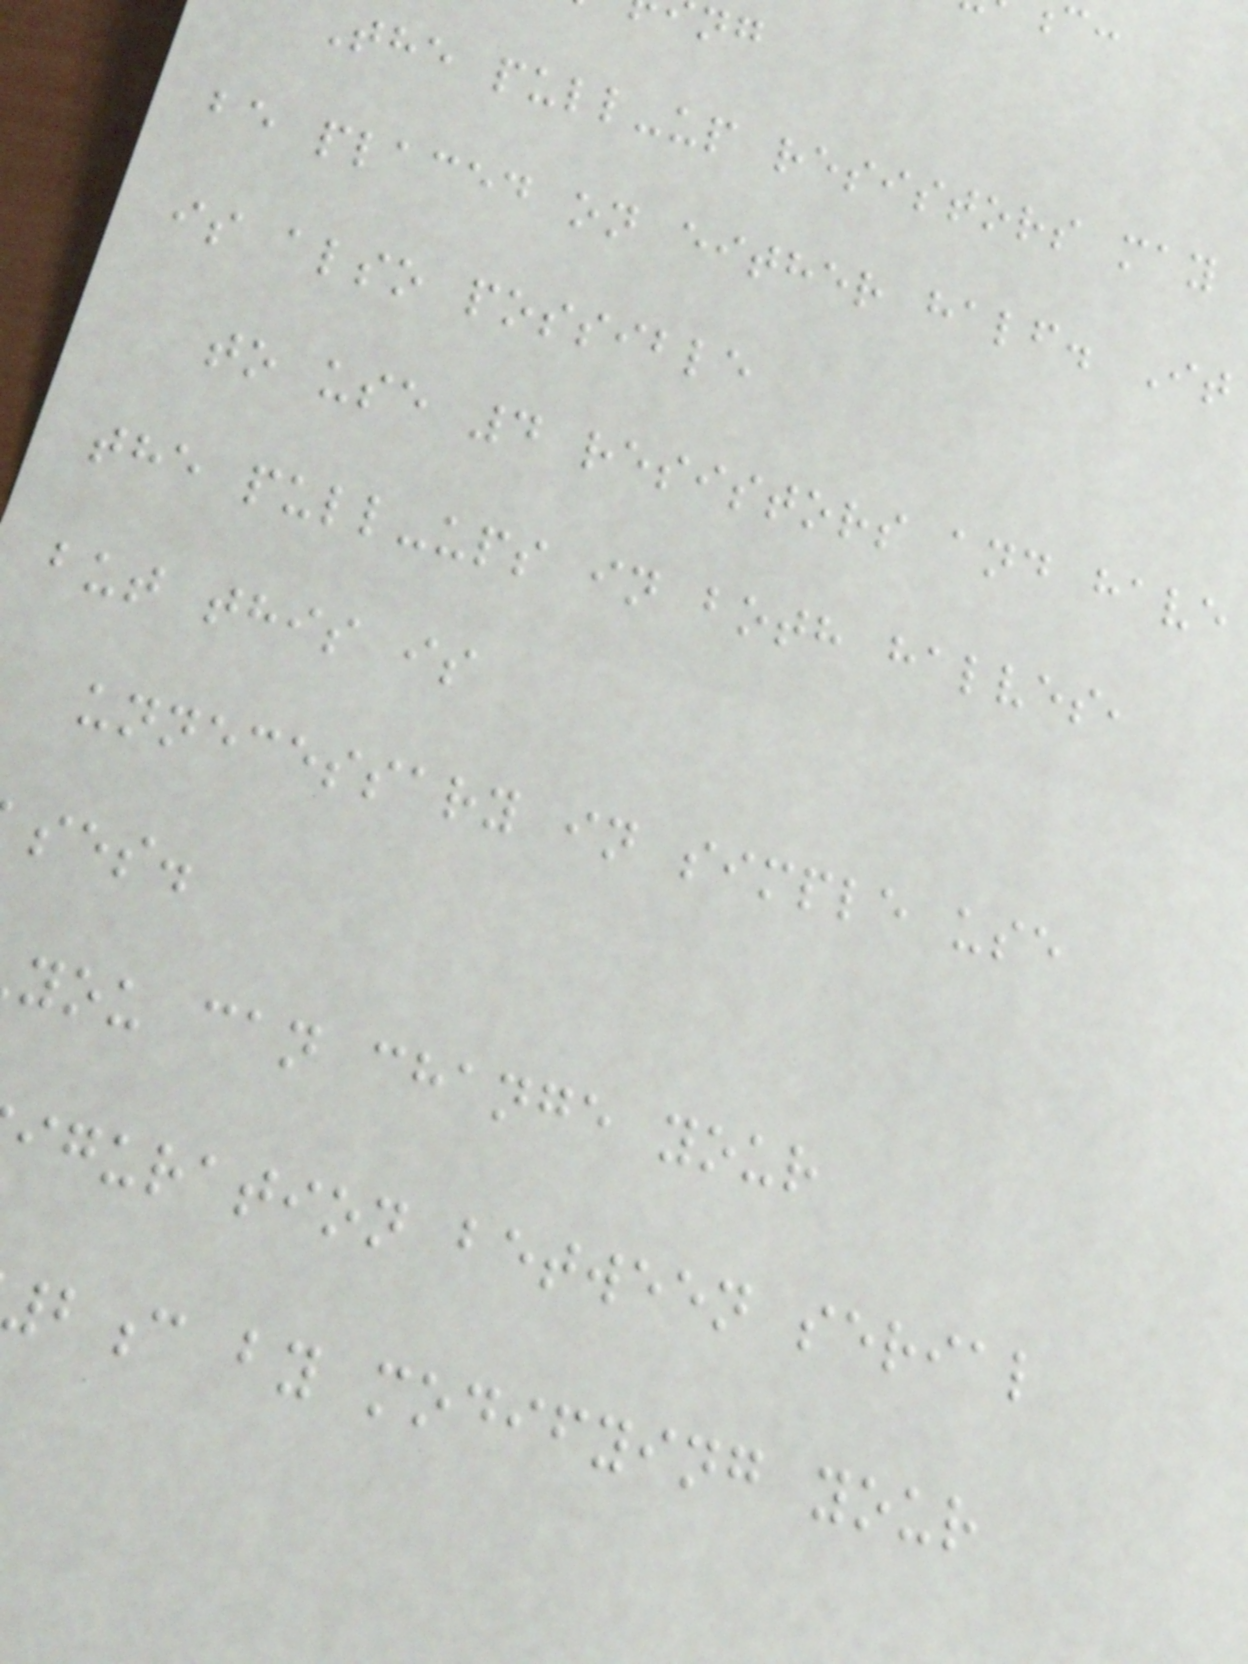The pull-up resistors may
be placed on either half. It
is also possible
to use 4 resistors and have
the pull-ups in both halves,
but this is
unnecessary in simple use
ses.
you can change your
iguration between serial
c by modifying your
